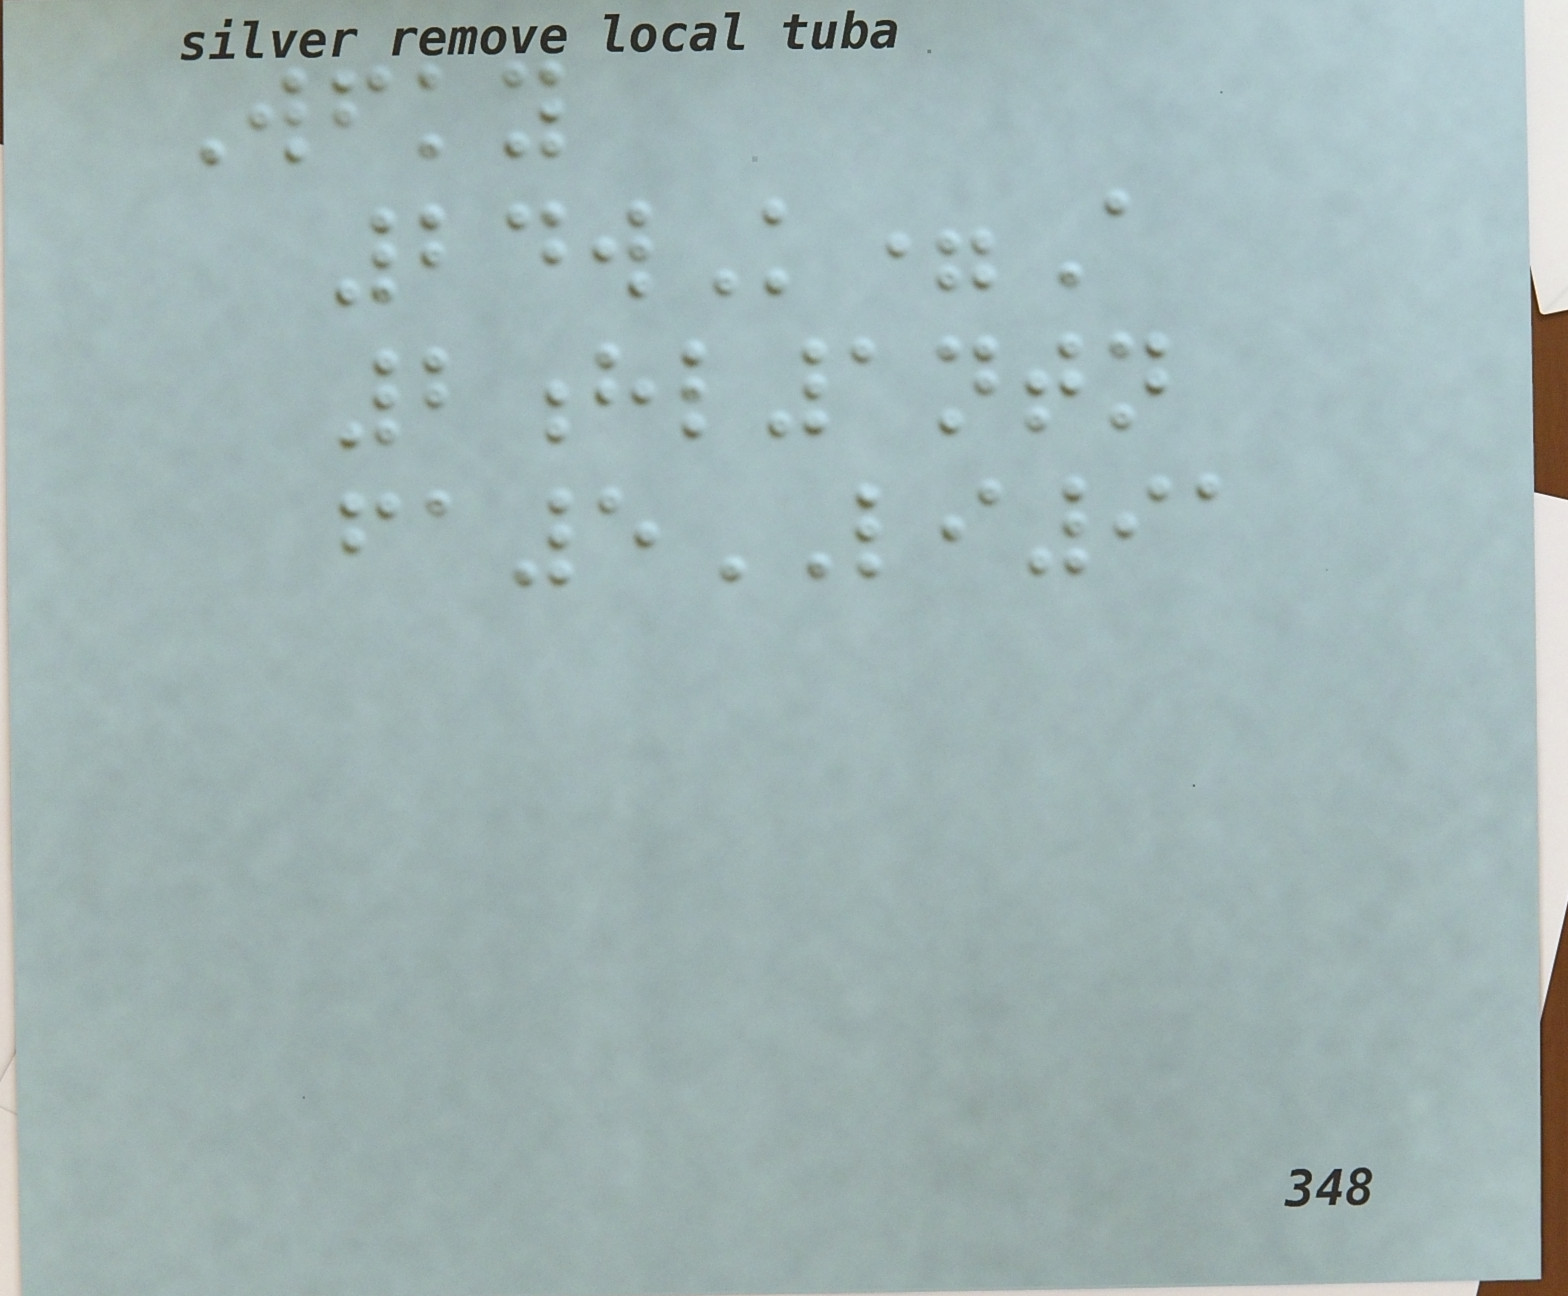Wfky
24wK=A
2hl1ntn
fa5LI91
